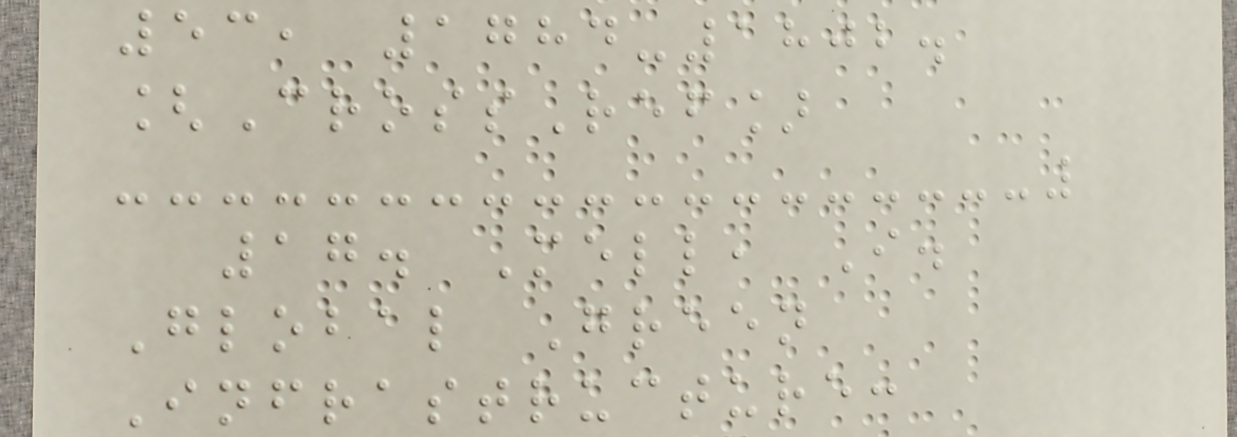53, 1784-1802.
[CrossRef]
17. Mell, I.
Global Green
Infrastructure:
